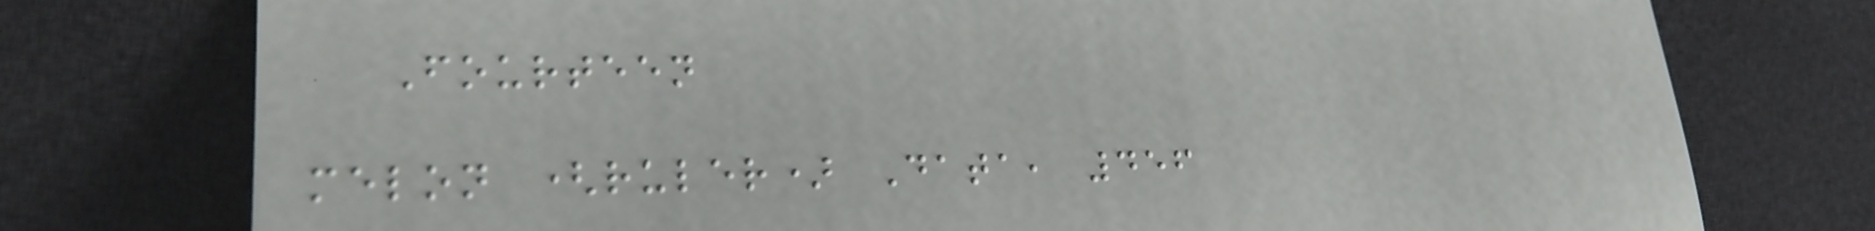Fourteen
melon (ruler) Data, 456
